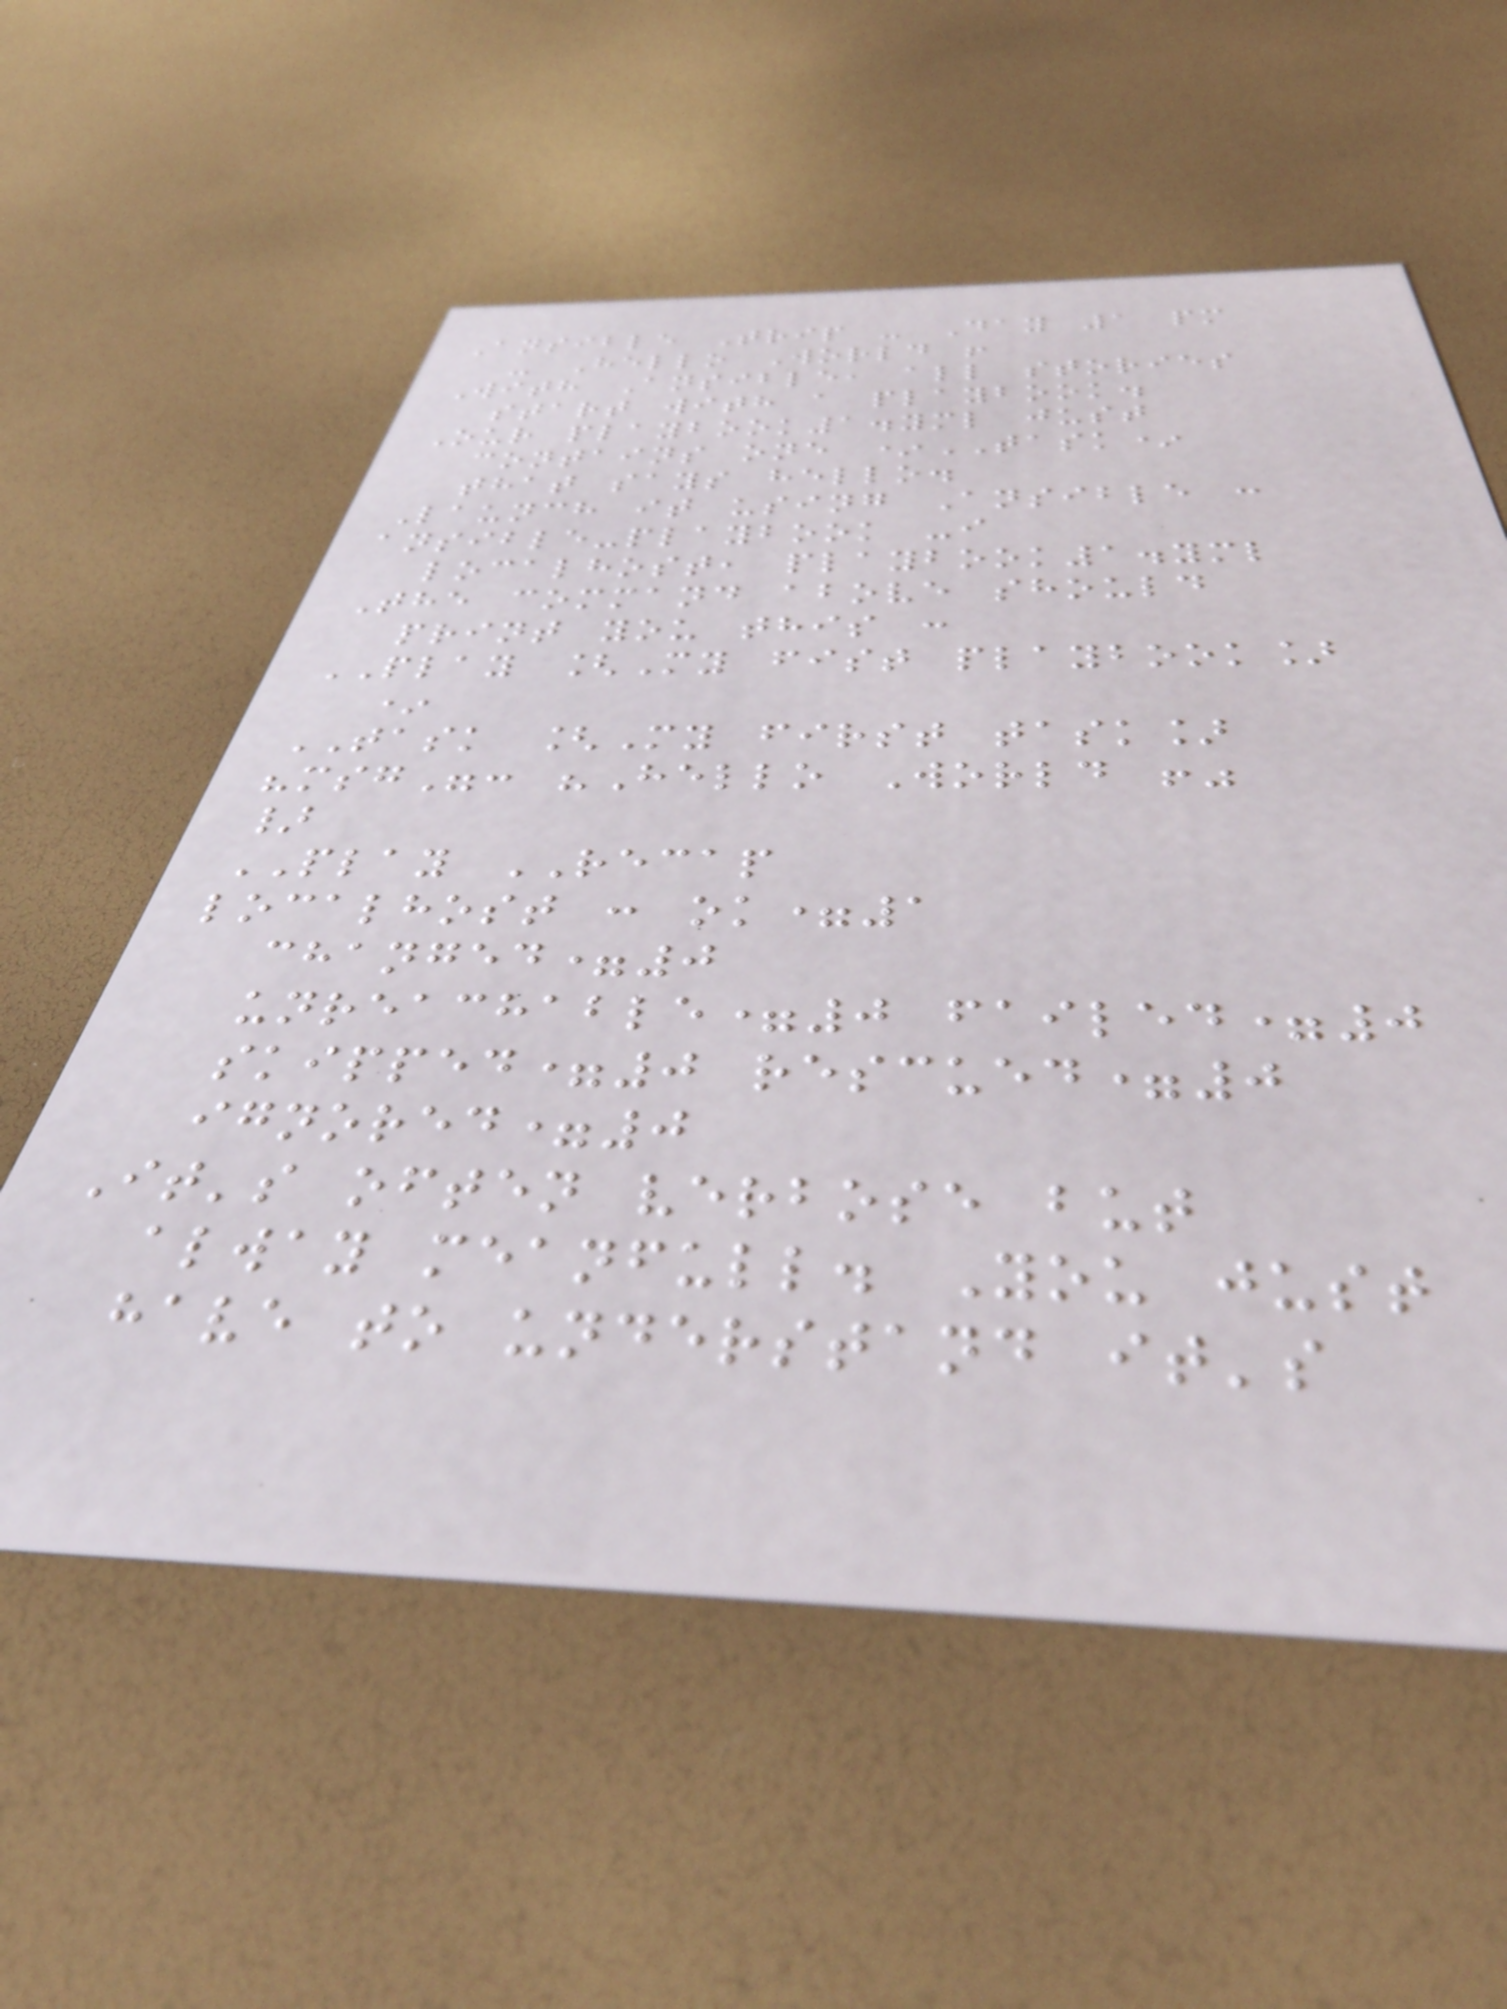Ansible Trip - Day 1 pm
- Hello World !
With Ansible, all stories
start with a playbook.
Our playbook1.yml just
contains one *TASK*
that says hello.
Launch it using Ansible :
ansible-playbook -i
localhost, playbook1.yml
The command above should
print you this :
PLAY [My fist playbook]
*
TASK [My first task]
"msg": "Hello World !"
}
PLAY RECAP
localhost : ok=1
changed=0
unreachable=0 failed=0
skipped=0 rescued=0
ignored=0
It's often verbose but
alway meanfull. You just
have to understand it's
